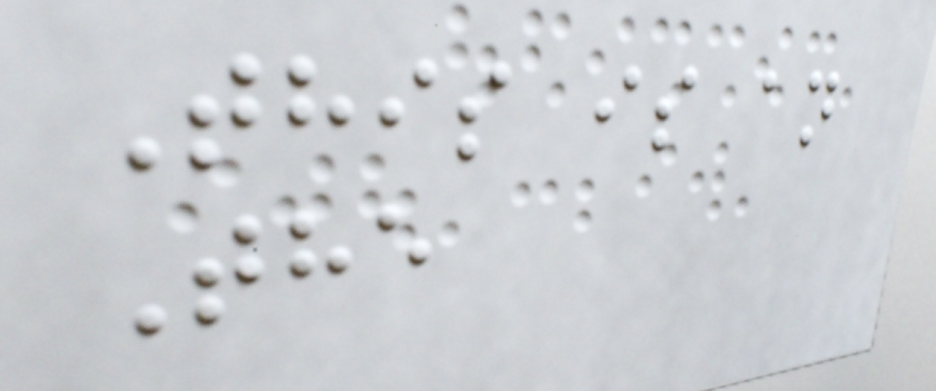This is an
The
